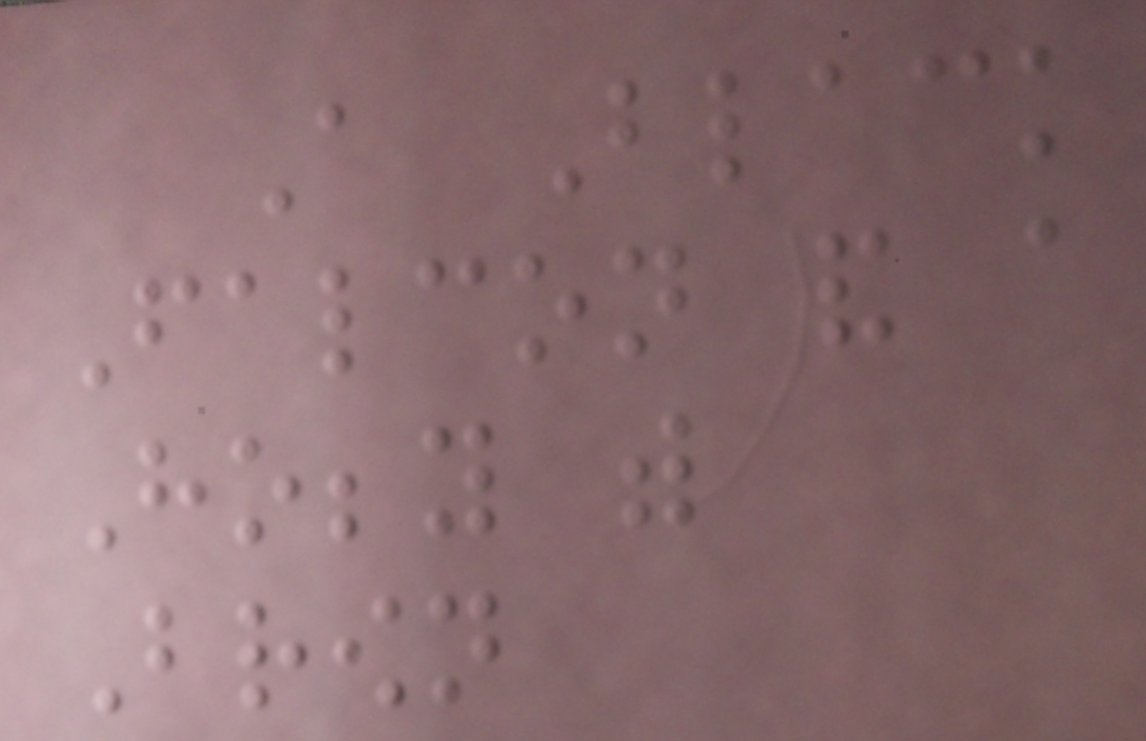A Black
Falcon and a
Hobby with
Brown
